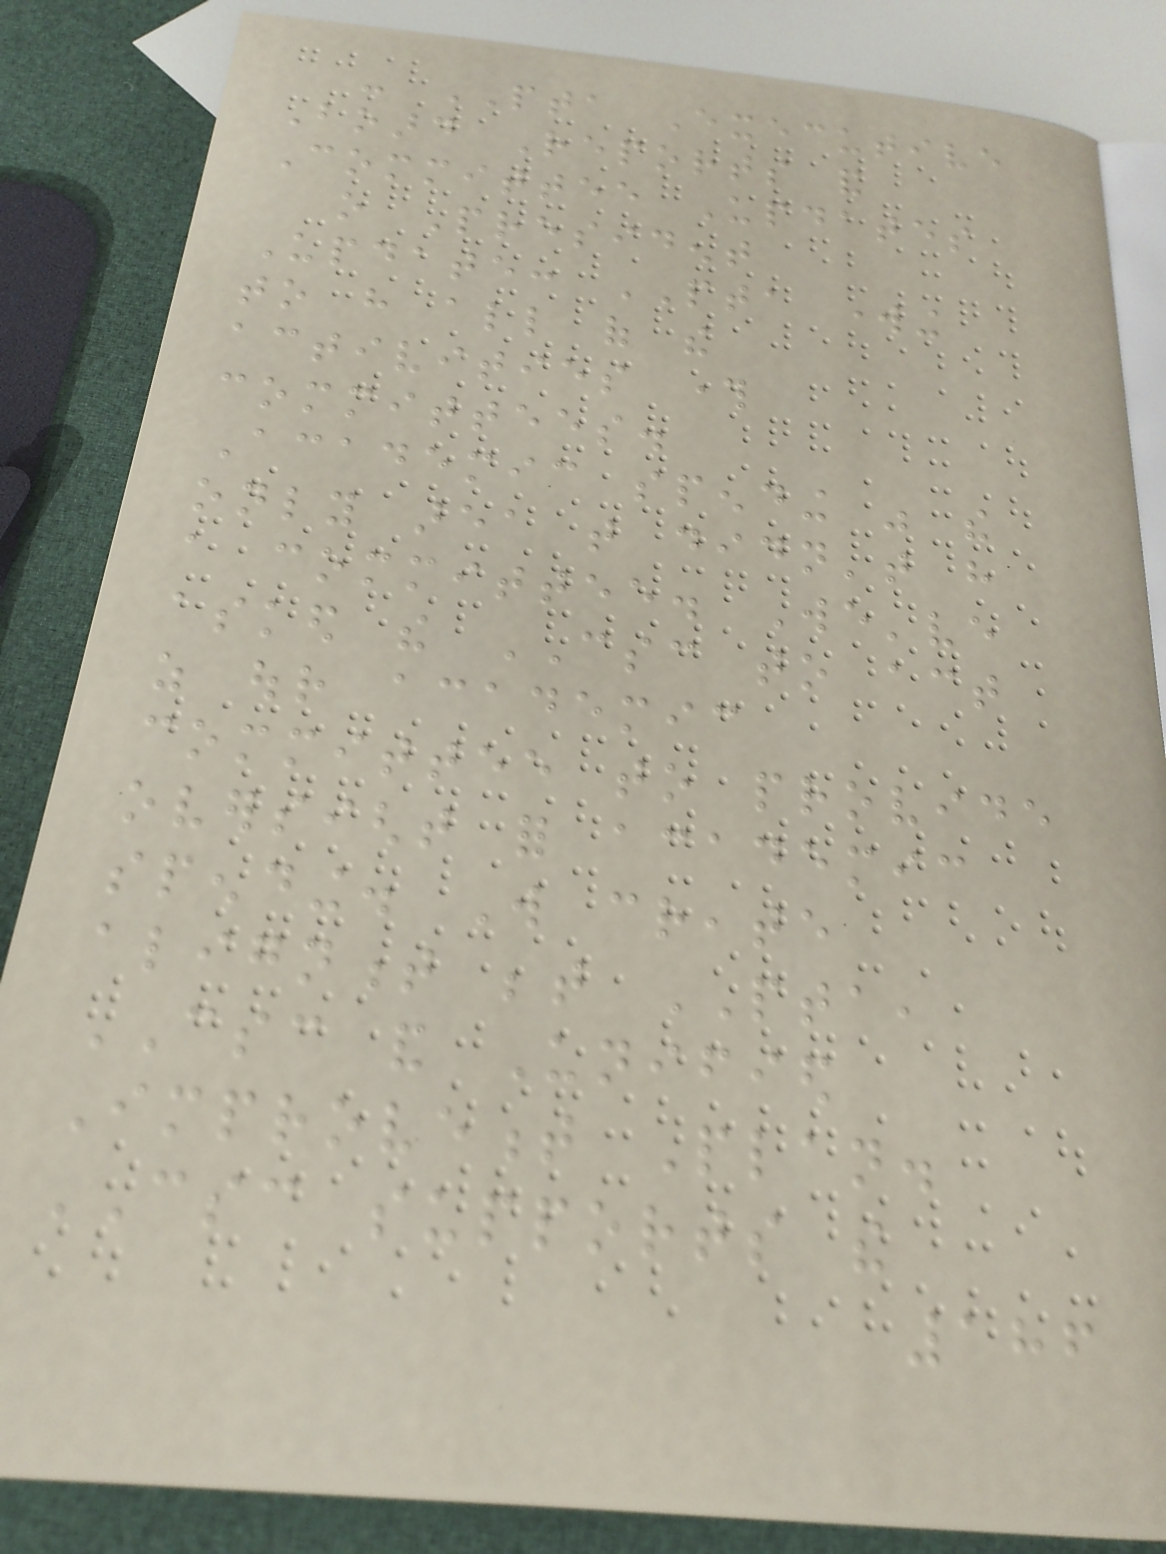- PTA Executive
Board Reports and
Committee Updates
o President
Update: PTA working
to have all of the
activities through
committees.
Academic spending was the
only area that didn't have
a committee. We've
asked the CSC to act
as our academic
committee to provide
oversight for academic
spending. Will create
alignment between PTA,
CSC and Unified
Improvement Plan.
CSC supports the
186
